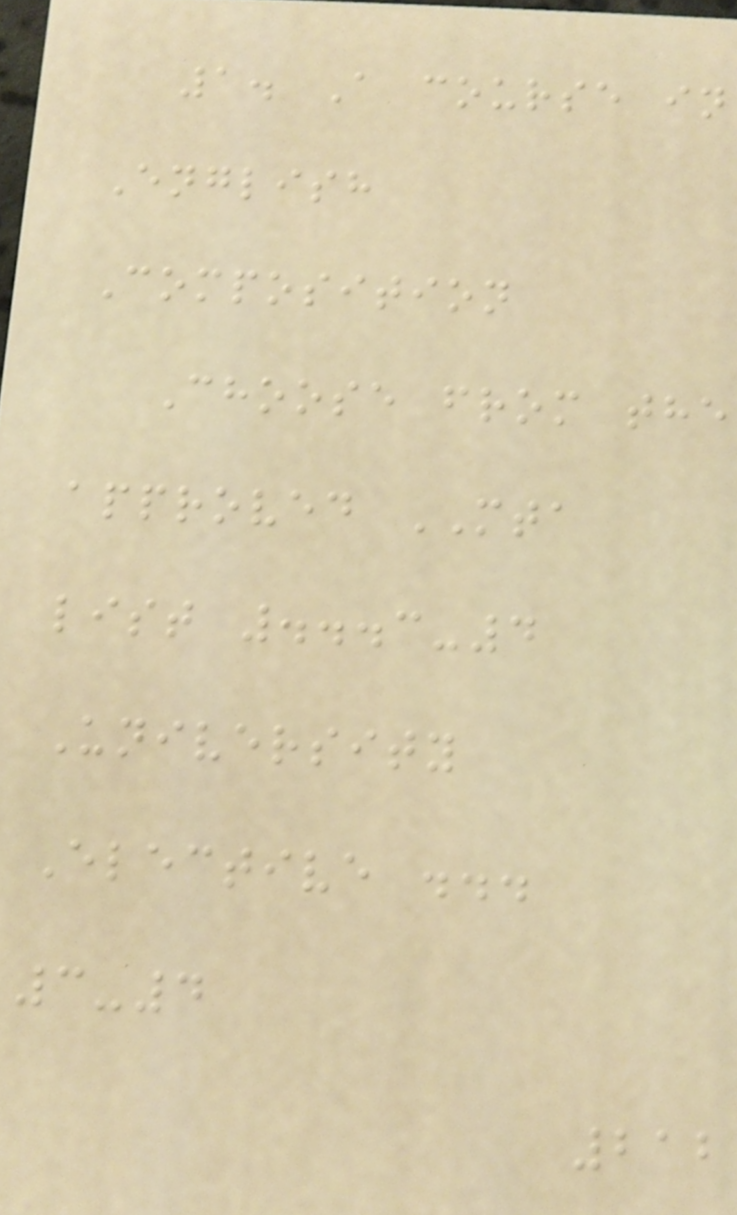1. A course in
English
Composition
Choose from the
approved MTA
list ...3-4
University
Elective ...
3-4
212
